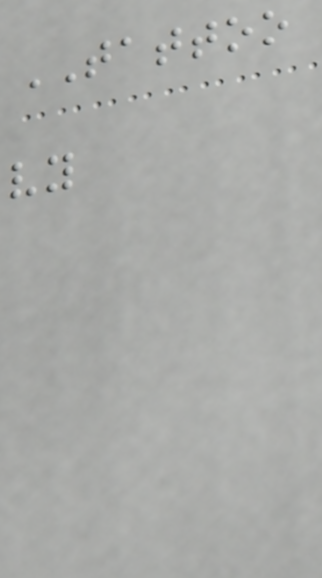TATTOO
vy
